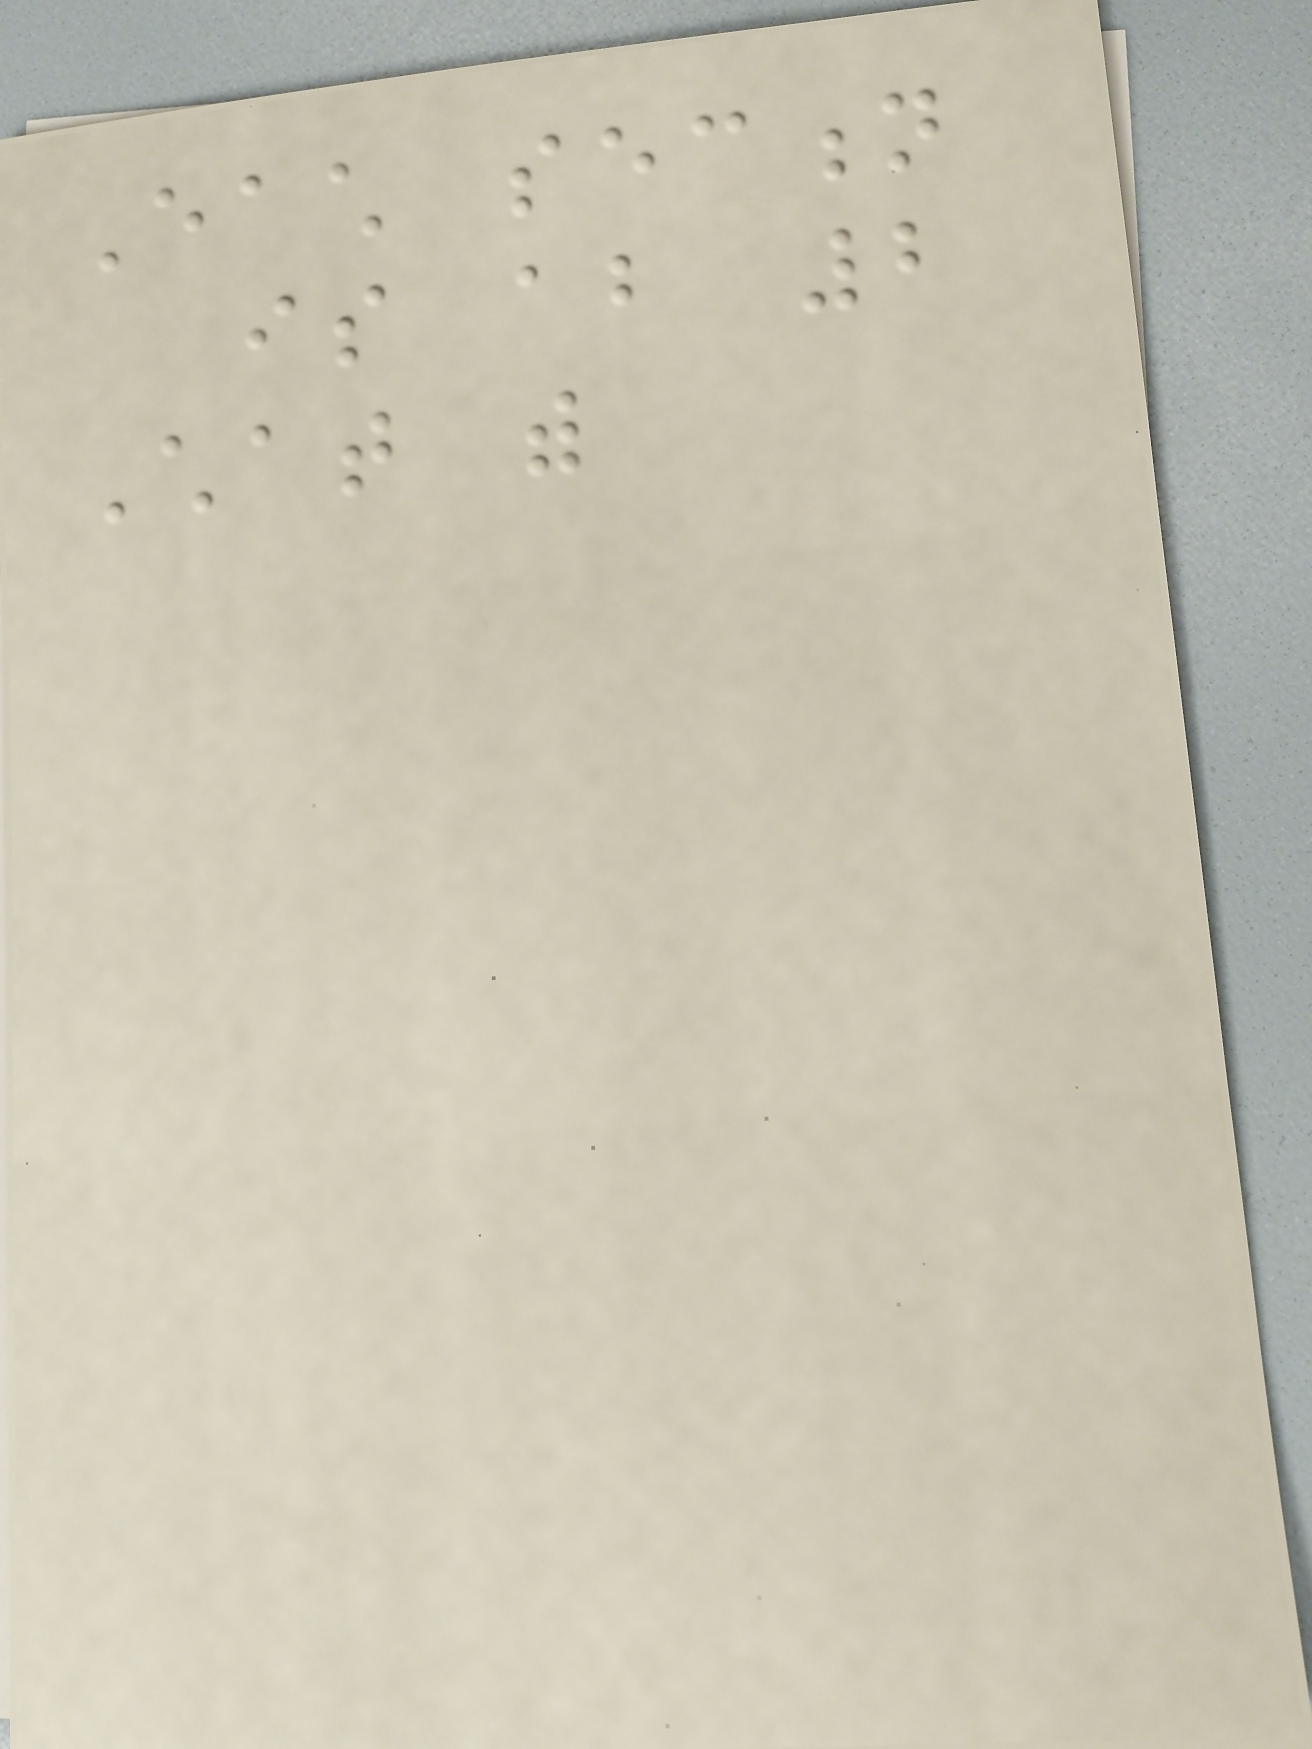Each section
is about 2
Chat with
